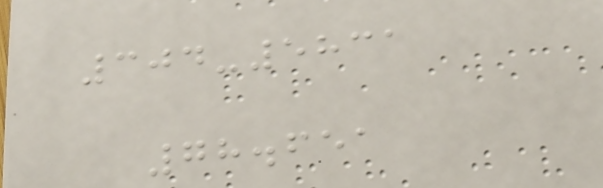304-5831
78.651
